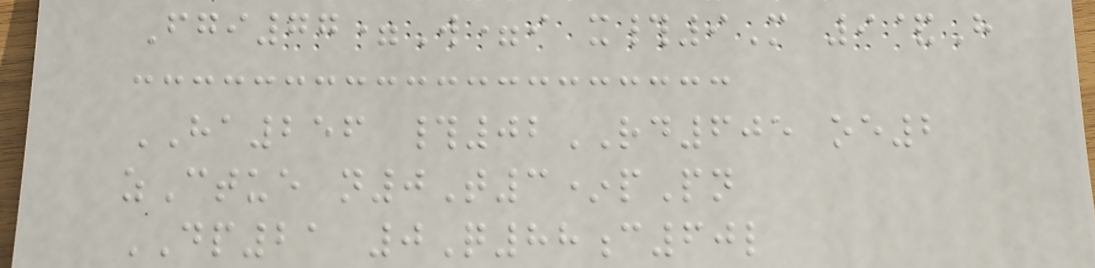Fgi77=W=i x#9M 9&H
HA256 #02RD605 oe2
zCtue n0T3*pPn
DP21 0Q88c60l
